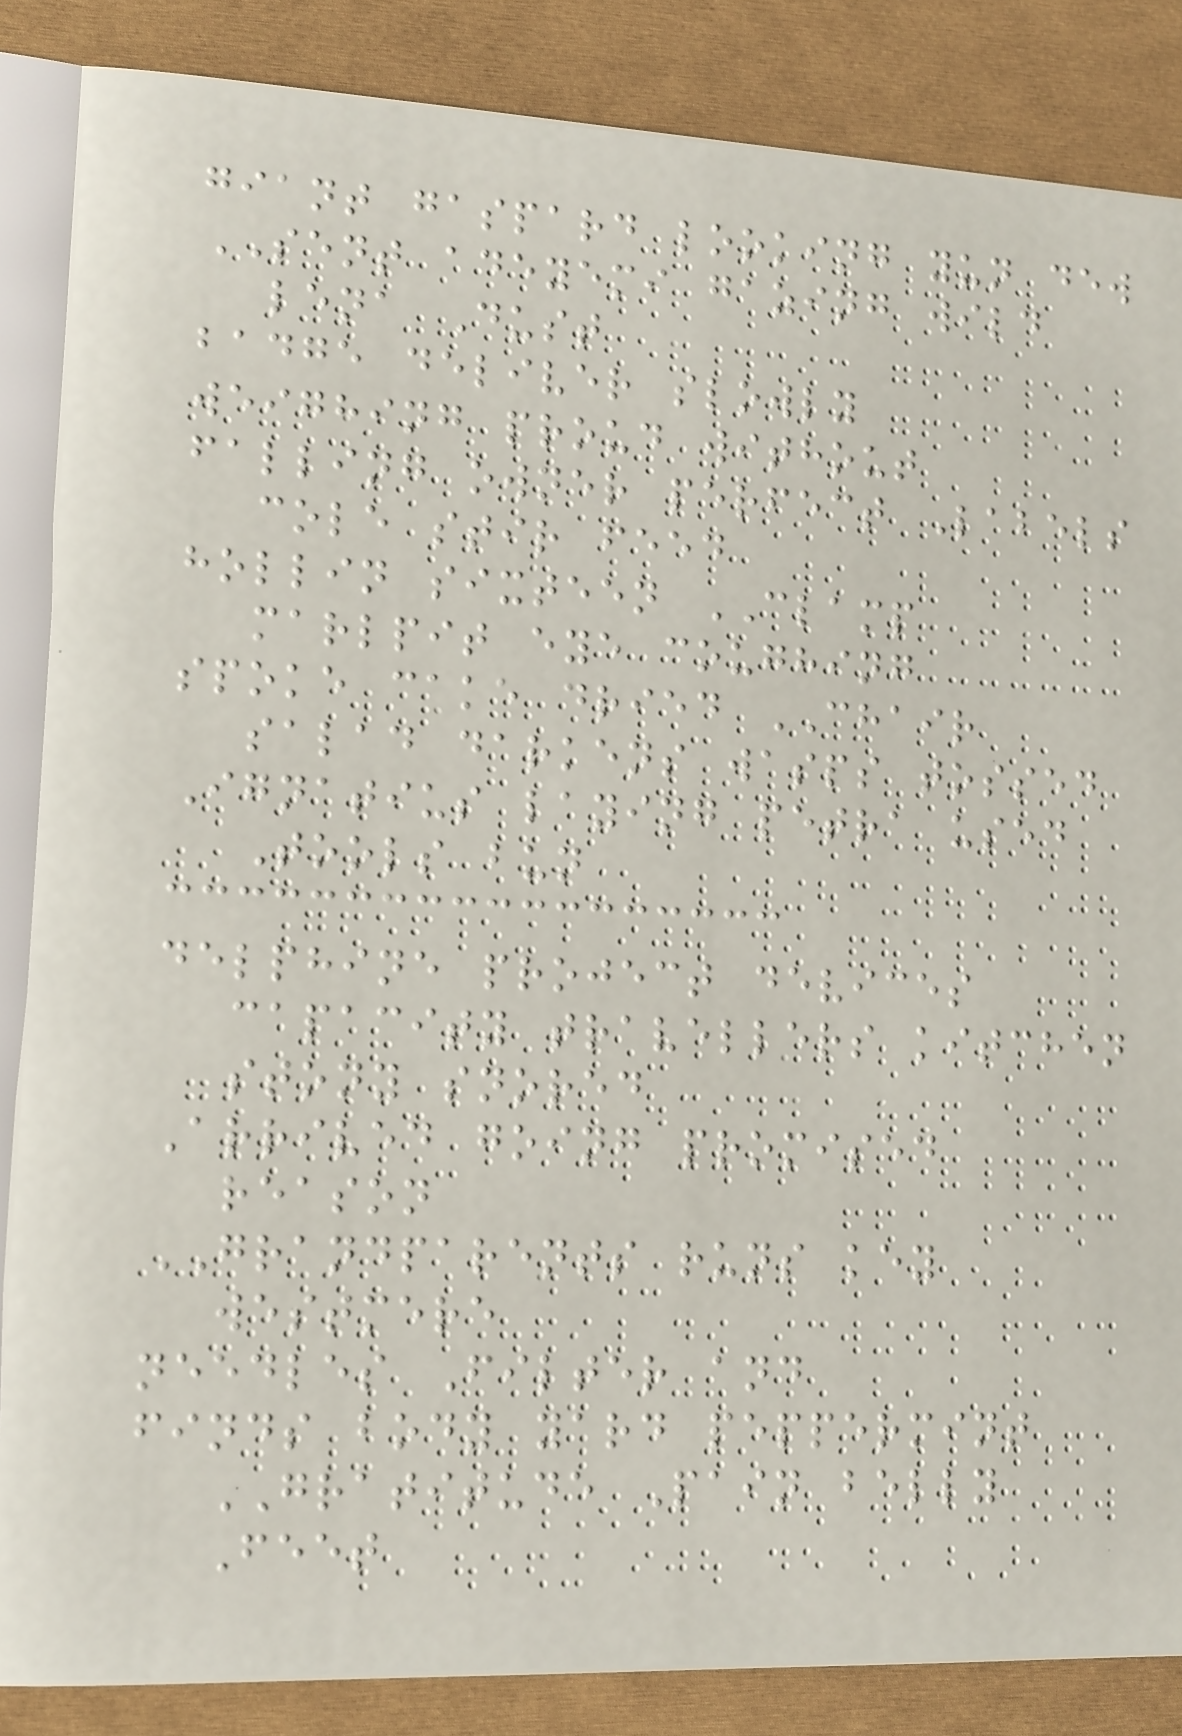giant gaspard looking yun dew
SENT adeyemi gazing wild
lena Dust
badge deliver slowly
weighing proud without
falling owner perfect Labels
cole stir feed
hollin sixteen CLAMP
marlpit eye coughing
spoke cake dried CHAIR
salad darkens wasps tossed
Ignatius laying petra used
Tools bun
delphine project devices
capacity travellers kitchen
stony snored
Arrived going promised
reason
GRANDPARENTS runs key
westmere
needles Filter and
finds body yard peppermint
GRATITUDE Pain belly
Feet
